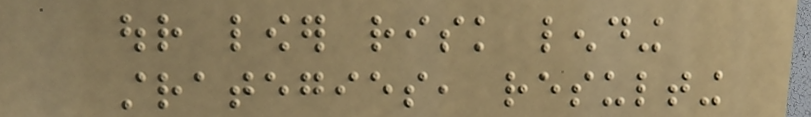our lower risk lending
strategies, resulting
